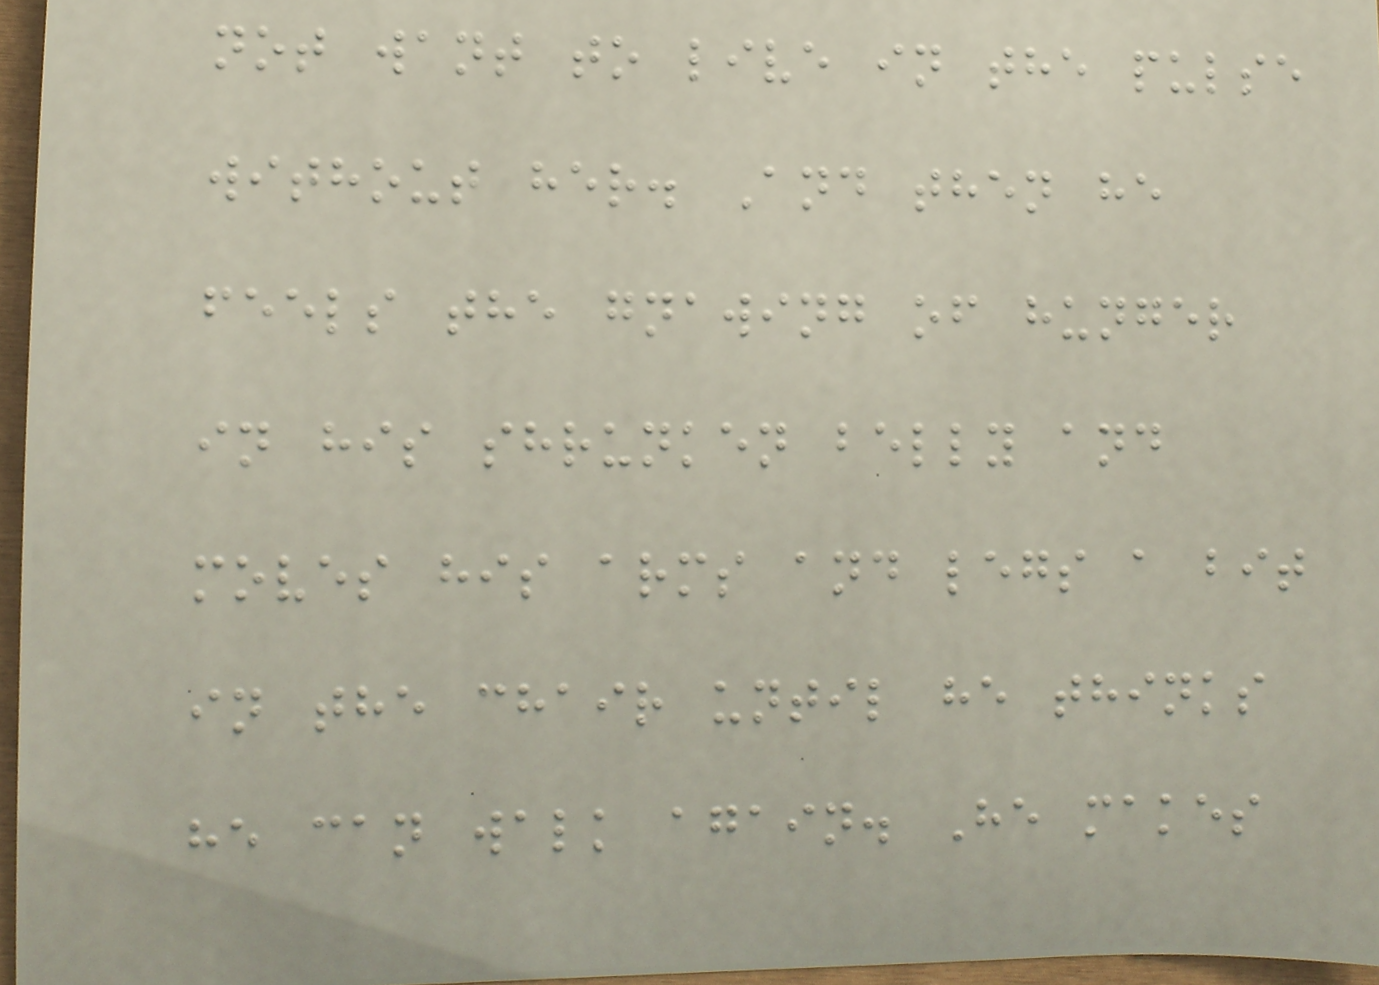not want to live in the pulse
without her. And then he
feels the gnawing of hunger
in his shrunken belly and
moves his arms and legs a bit
in the chair until he thinks
he can walk again. He makes
